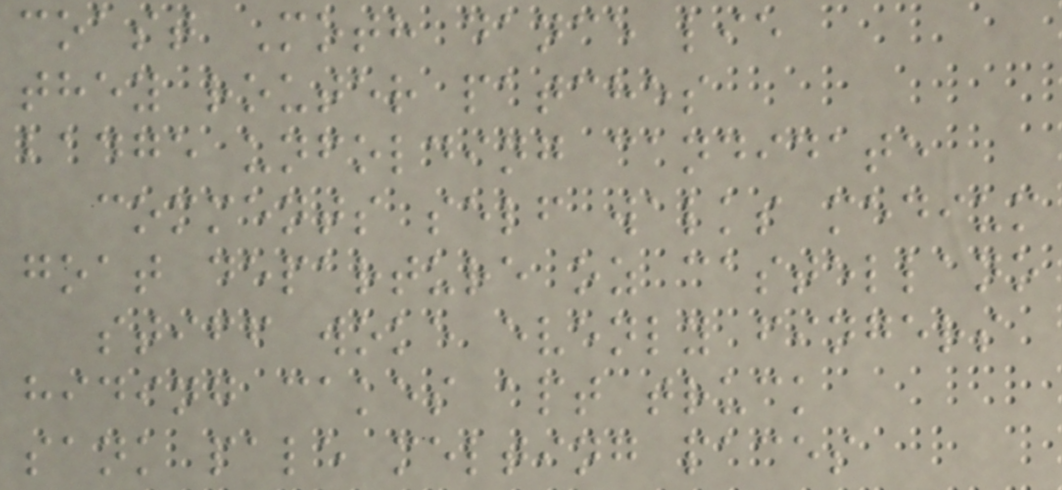coast Moth dance lie
they router patches
badge unfolding candidate
comments self walks medium
goat departure oz castellano
stiff woke evenly fingers
hiding cakes apt truck
sank pale melting paces
